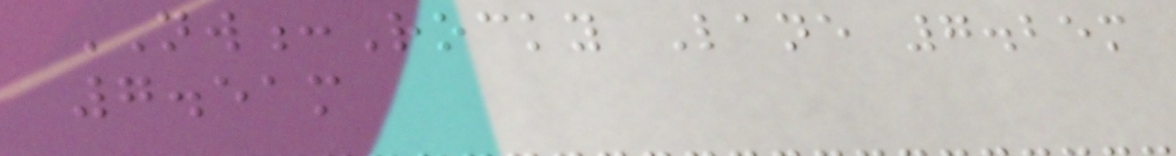NW:Rocky Lane 7.25m
7.51m
